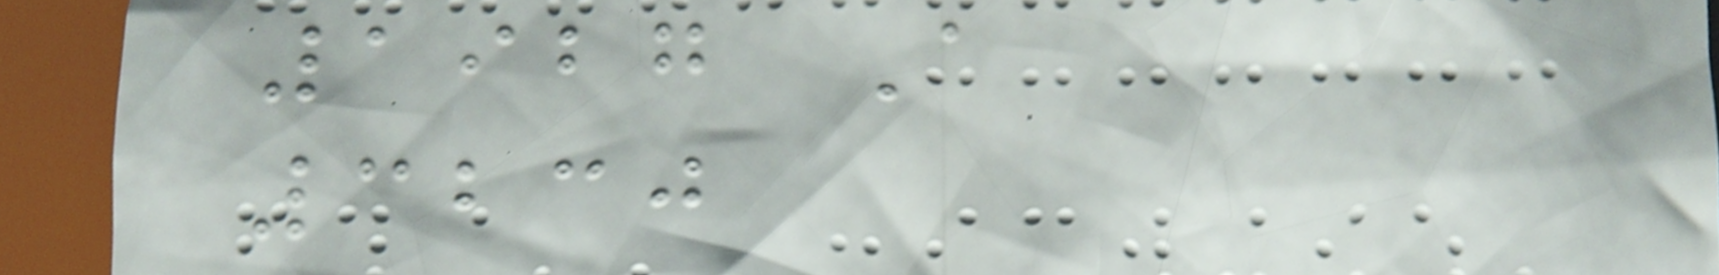1927 A
3230
